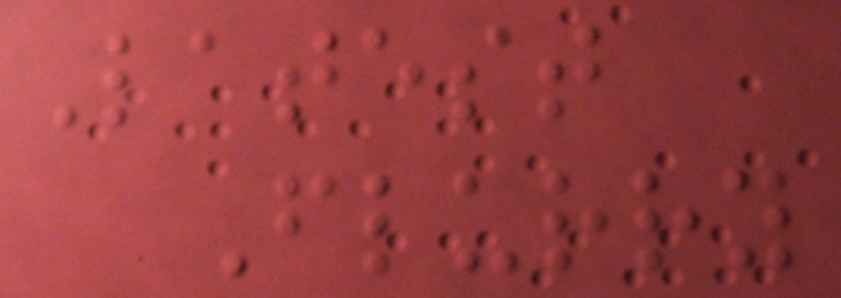Latest
Flurry
